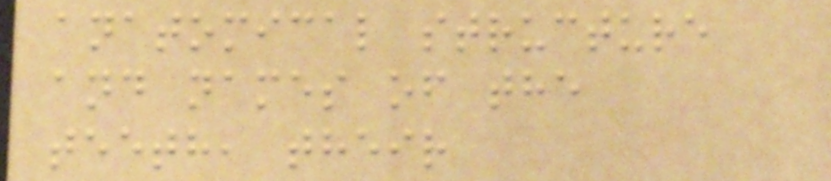anatomical structure
and names of the
teeth, their
